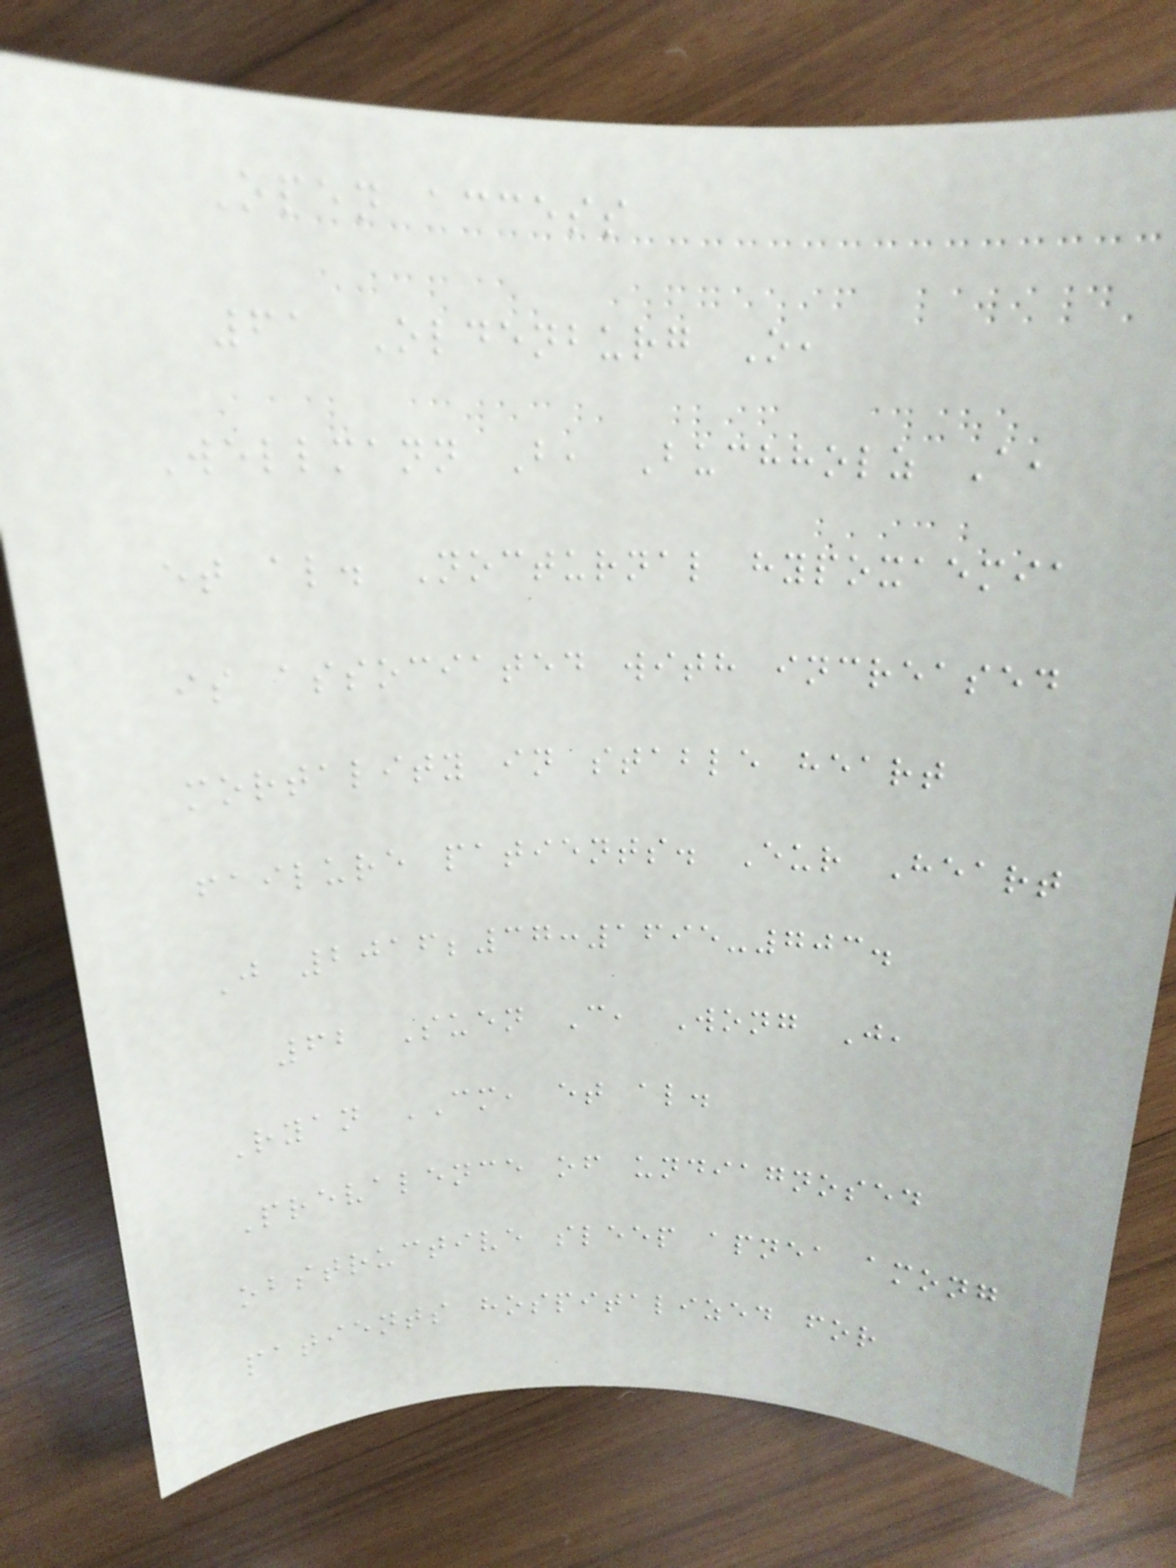Open access
61 Oldenburg O,
Wellmann B, Buchholz A,
et al. Nocturnal hypoxaemia
is associated with increased
mortality in stable heart
failure patients. Eur Heart
J 2016;37:1695-703.
62 Suen C, Wong J,
Ryan CM, et al.
Prevalence of undiagnosed
obstructive sleep apnea among
patients hospitalized for
